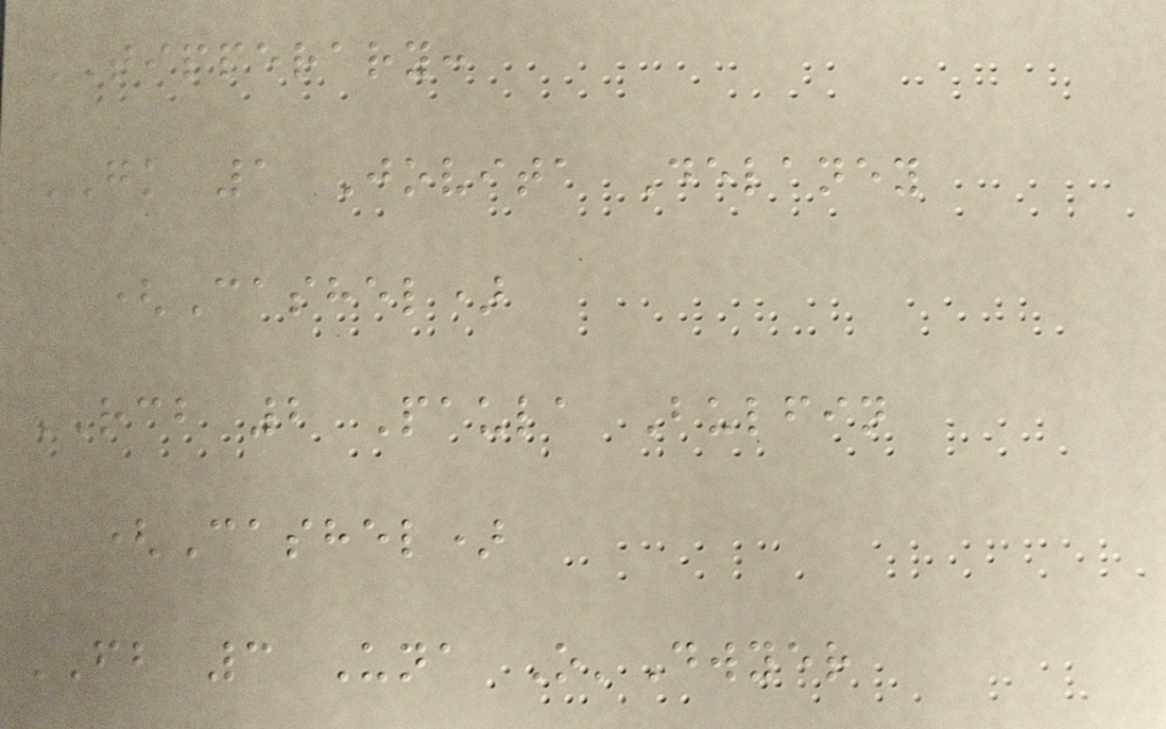TIPPERARY:
GK 1 Jovita Delaney
(Cashel)
RCB 2 Paula Bulfin
(Cashel)
FB 3 Una O'Dwyer
